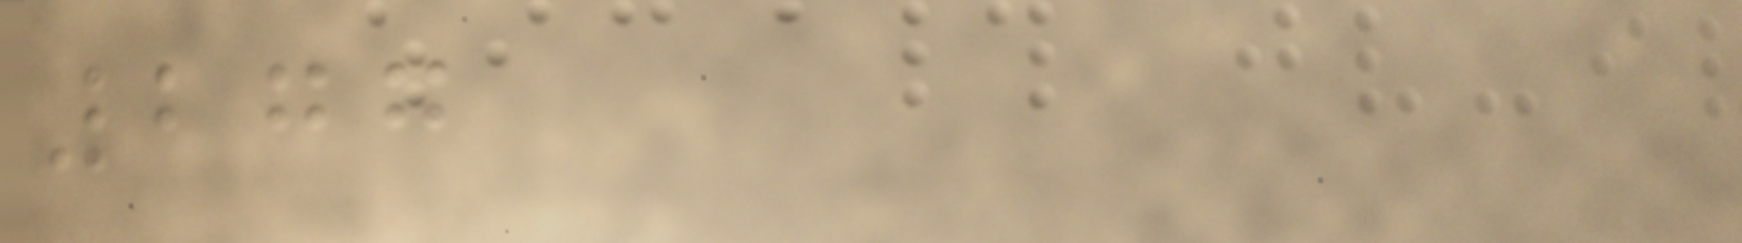277
